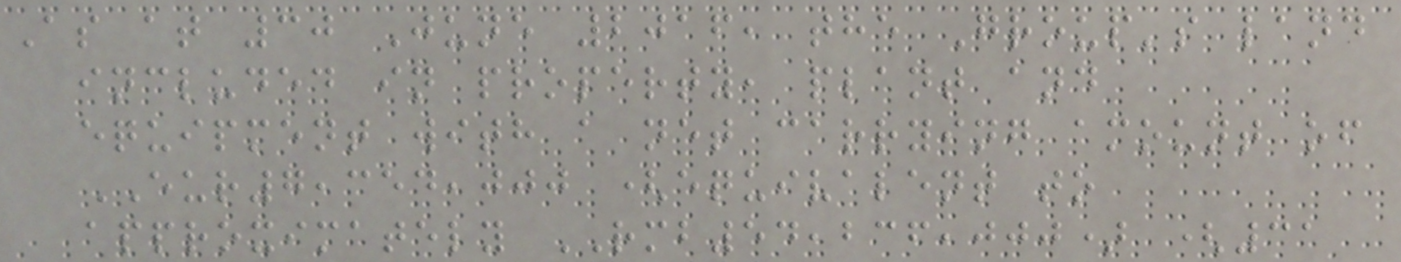As at 30 June 2016, the Group's land
included in property, plant and
equipment with a net carrying amount of
EUR7,354,000 (equivalent to
approximately RMB54,236,000) (31
